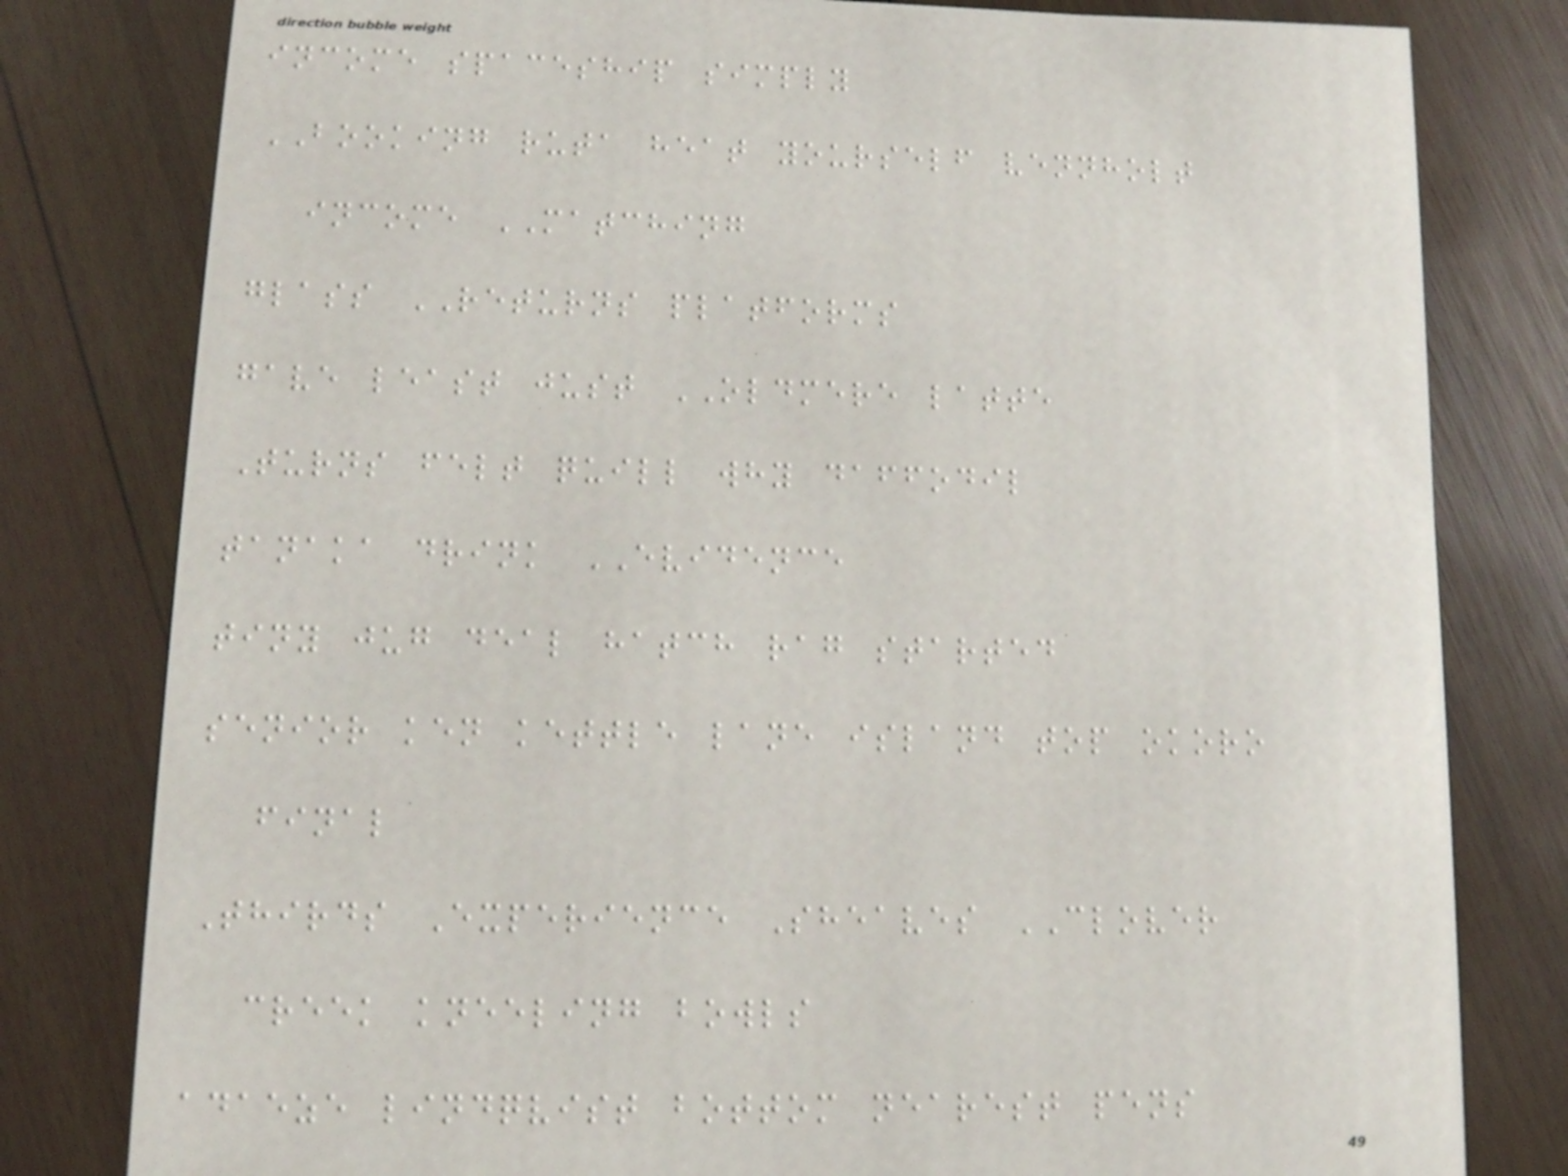income spaceship simply
BOOKING ruta heat yourself vennholt
income MATCHING
glass RETURNS platforms
gave least just OLDMERE latte
Turns felt quill why daffodil
tanaka drink EVIDENCE
tiny jug deal hatch rag started
senior ken kettle lane island top okoro
final
Thirds Experience Sheaves CLOVER
creek kneeling bowls
adaeze lindqvist bottom nearest pens
